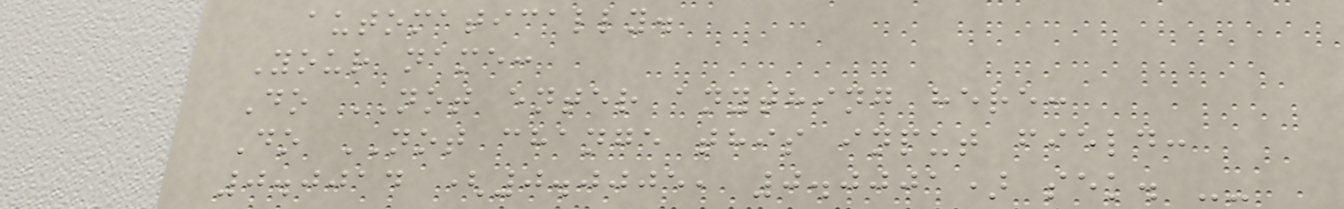automatically.
Your name:
Do NOT enter anything here:
Do NOT change this input field:
0.0014 (0.0005, 0.0001) sek. --
